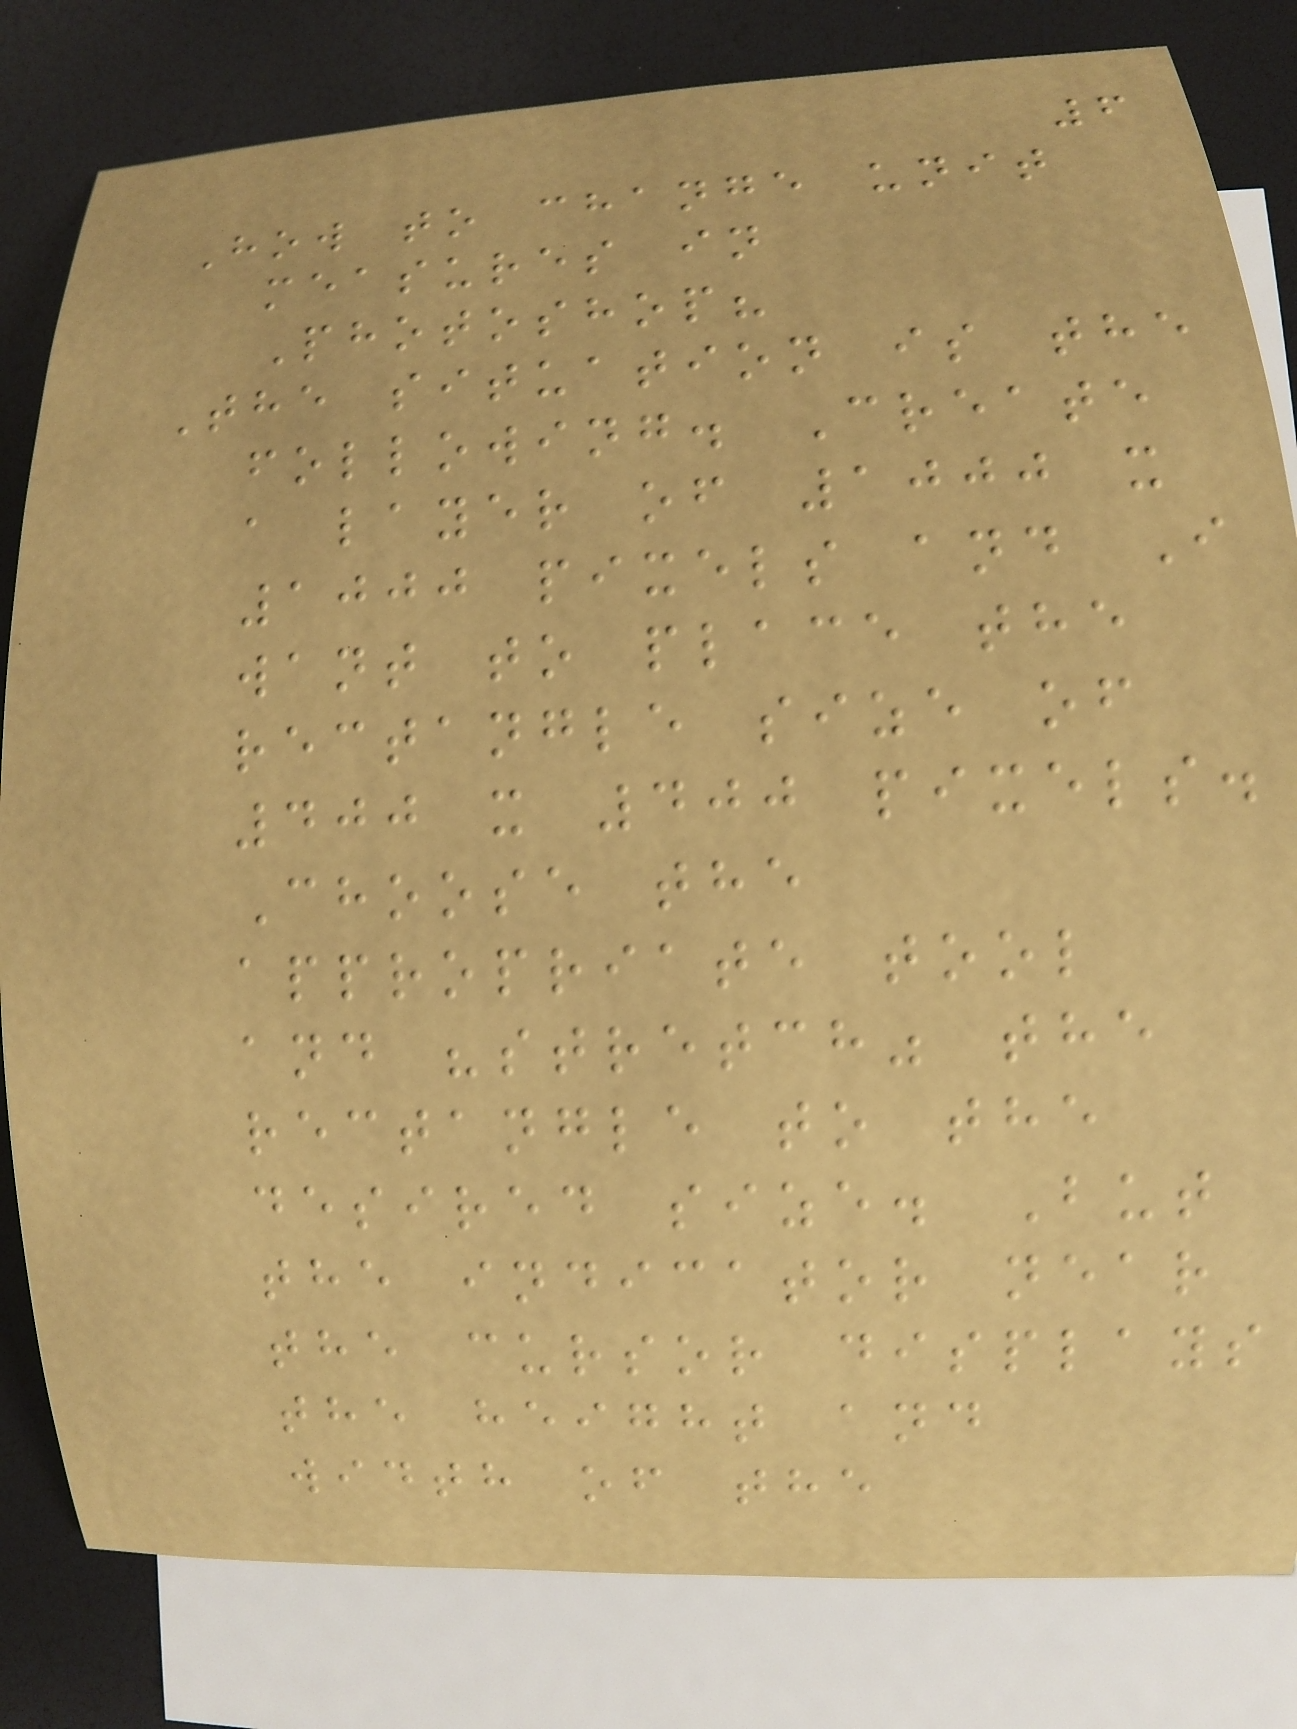6
How to change unit
measures in
Photoshop?
The situation is the
following. Create
a layer of 1000 x
1000 pixels and I
want to place the
rectangle size of
400 x 400 pixels.
Choose the
appropriate tool
and "stretch" the
rectangle to the
desired size. But
the indicator near
the cursor displays
the height and
width of the
